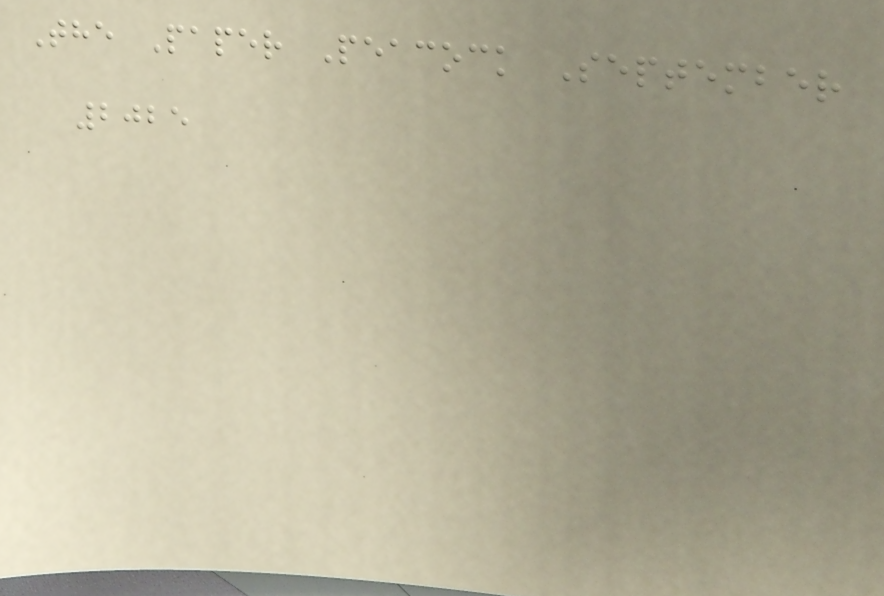The Paper Peacock September
2025
